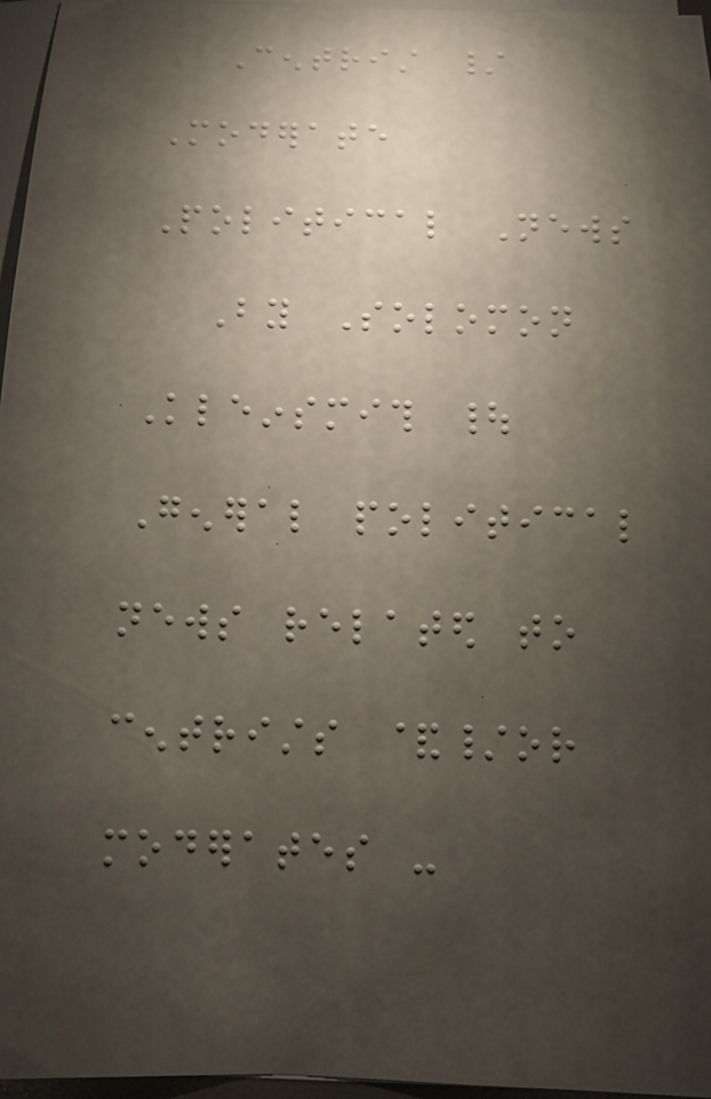Centrist /
Moderate
Political News
By Solomon
Kleinsmith |
General political
news related to
centrists &/or
moderates -
